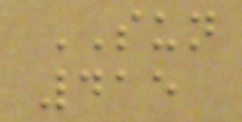SUN
415
